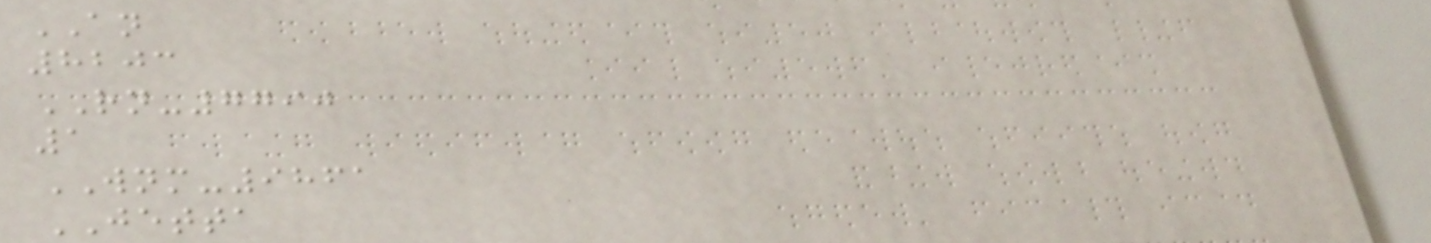AN
8203
RN-7790
1
WNM-9861
JETTA
